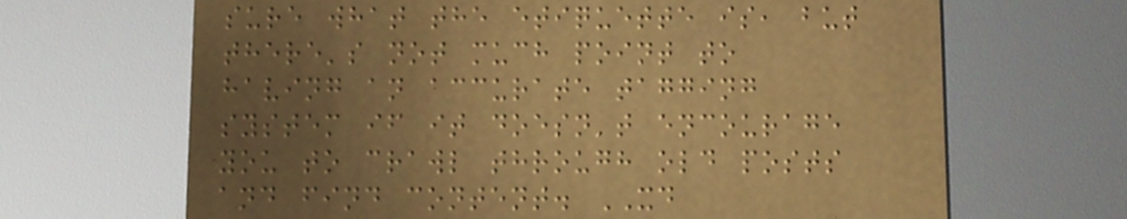sure what the etiquette is, but
there's not much point to
having an accurate tagging
system if it doesn't encourage
you to crawl through old posts
and find content. XD
